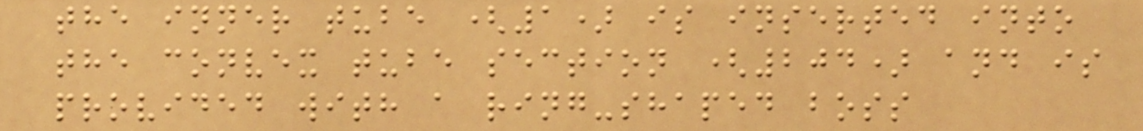the inner tube (1) is inserted into
the convex tube section (204) and is
provided with a ring-shaped boss
